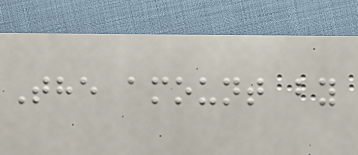The amount by
